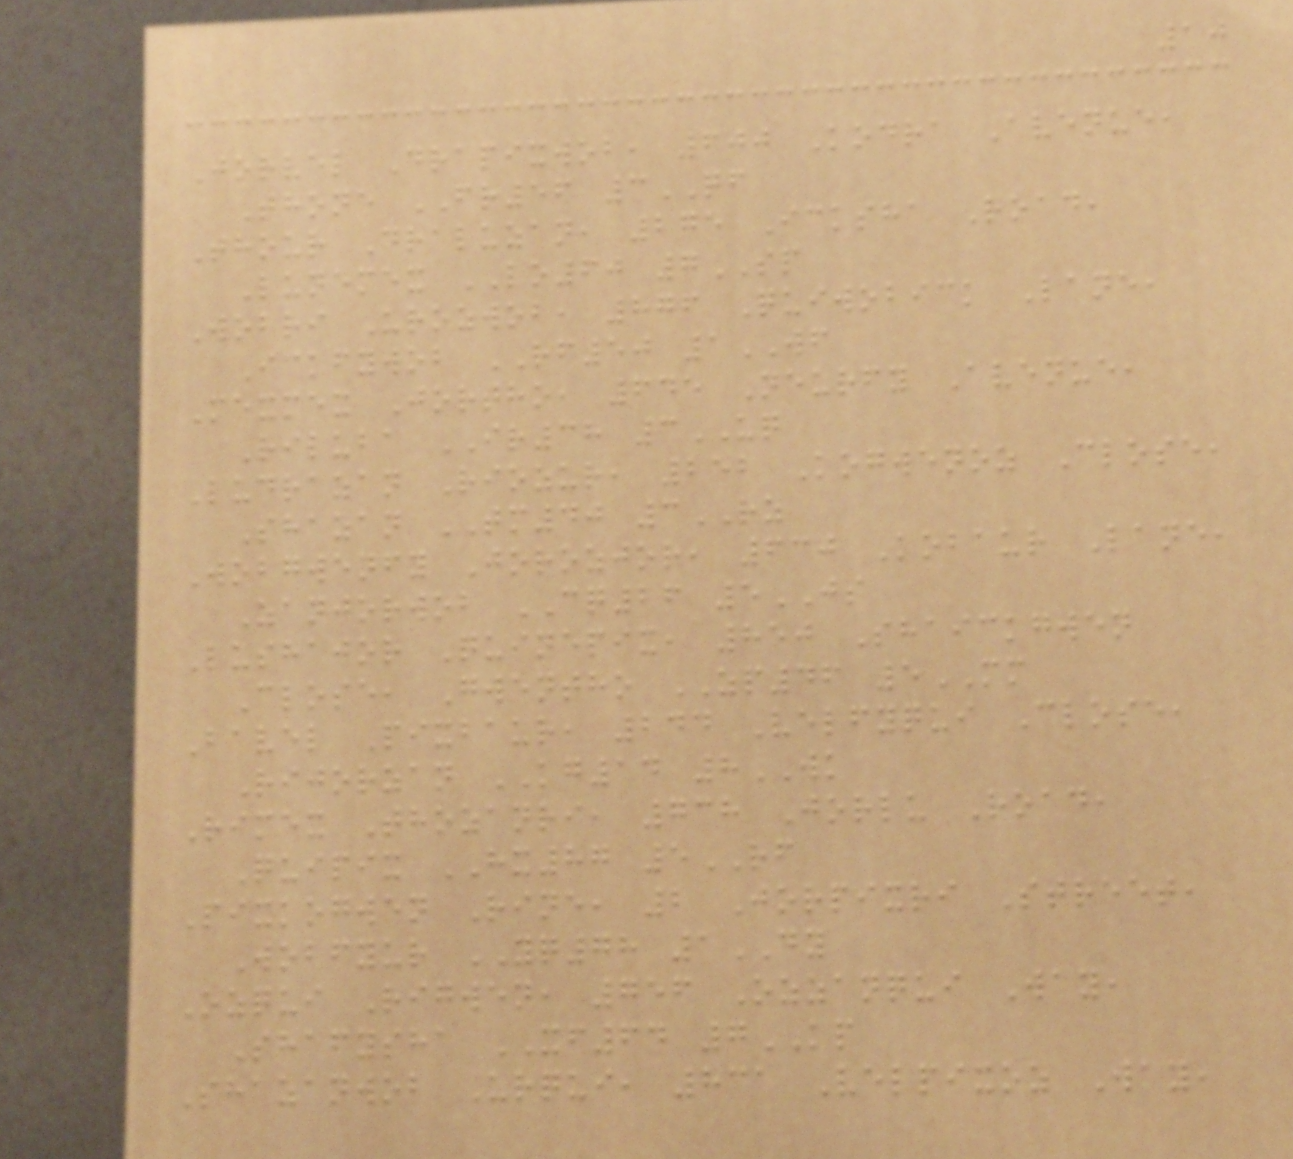10
Jorvel Drapixwob, 600 Kodra Avenue,
Thone FR56 3QF
Thour Draluzan, 275 Icksha Road,
Lunemex LO60 7SP
Wobri Urozwob, 876 Quiwobick Lane,
Ickfywob RF50 1WF
Mexmex Jortho, 645 Neurfy Avenue,
Riluba IR38 3UQ
Ludrazan Riozur, 252 Kogwenoz Close,
Shazan TM40 3RZ
Wobgwenfy Jorozjor, 630 Kobaur Lane,
Zanjorwob CQ26 5JS
Lushajor Quinepix, 850 Shaickgwen
Close, Gwentho ZP46 5MM
Bavel Pixbaur, 244 Velfyqui Close,
Rijorzan KG14 8WK
Rimex Thozanri, 738 Jorlu Road,
Quipix HX87 5RF
Pixkogwen Rine, 2 Jorpixri Street,
Wobfyur YQ78 1DY
Ozqui Rigwen, 756 Ozzanqui Way,
Shafysha XF64 7KP
Shazanwob Urqui, 831 Velpixoz Way,
